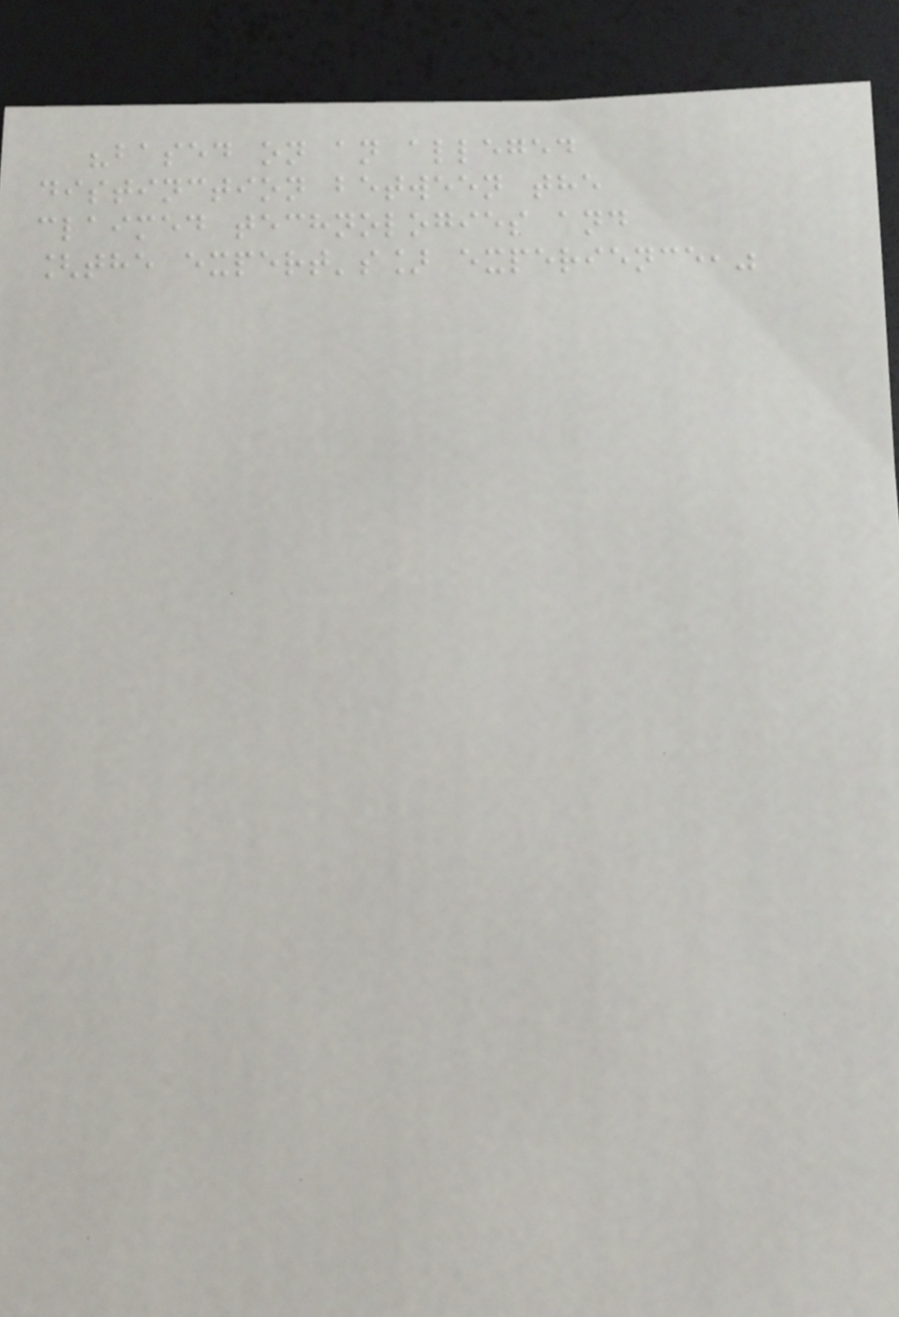"based on an alleged
distinction between the
claimed technologies and
[the expert's] experience,"
